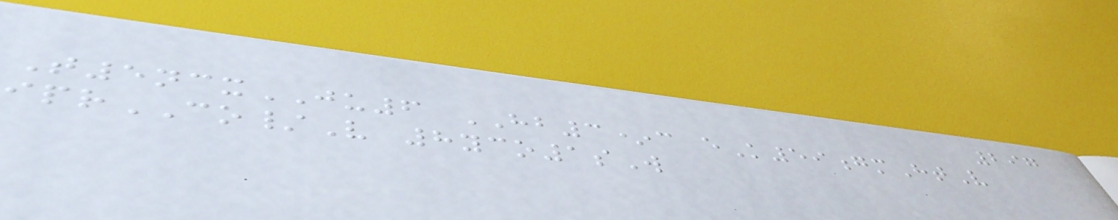297
T5ncxJU6 HB3*c eK59gmHtV
iprCO/V 8yco1sW
